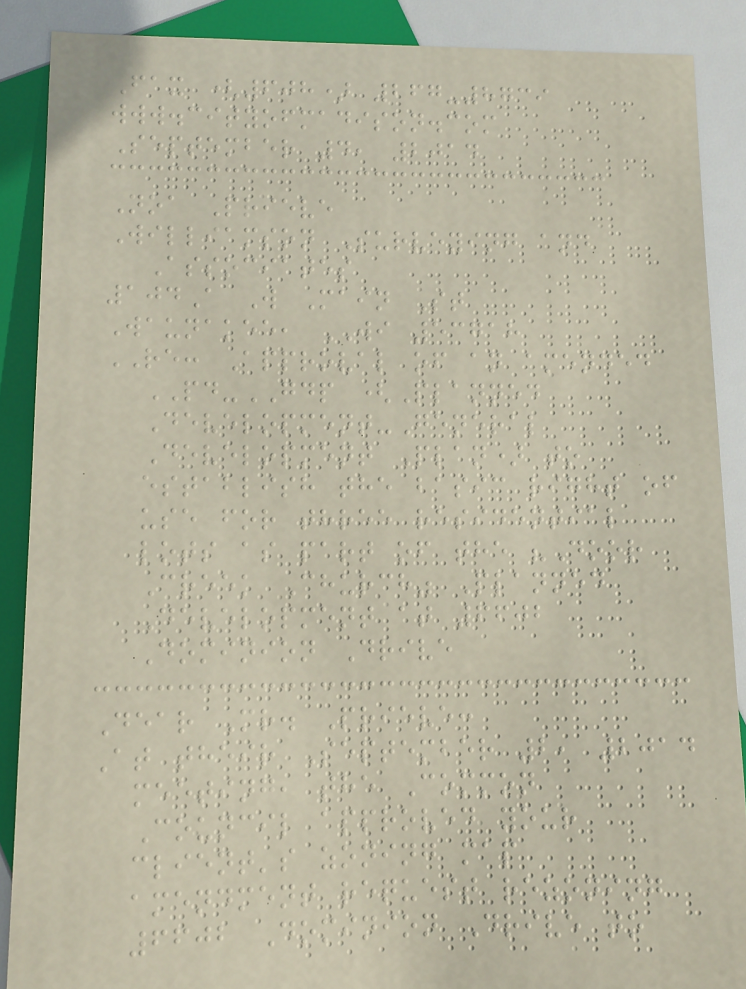Fax (608) 267-8739
www.cityofmadison.com
September 4, 2014
Noa Prieve
Williamson Surveying and
Associates
104A W Main St
Waunakee, WI 53718
RE: Approval of an amended
PD-GDP (Planned
Development-General
Development Plan) to
establish the basic right of
use for three residential
lots as part of the "Door
Creek Church" Planned
Development at 6602
Dominion Drive
Dear Mr. Prieve:
At their September 2, 2014
meeting, the Common
Council approved your
client's zoning map
amendment request rezoning
6602 Dominion Drive to
